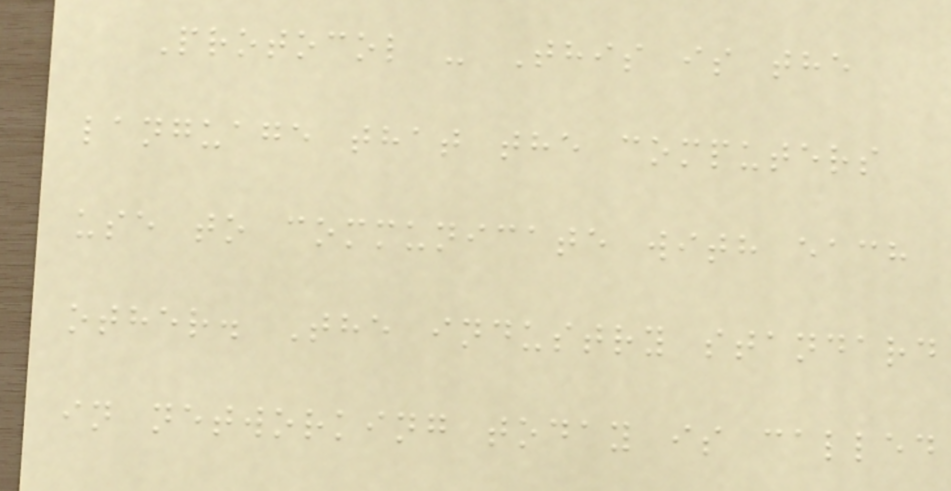Protocol - This is the
language that the computers
use to communicate with each
other. The industry standard
in networking today is called
